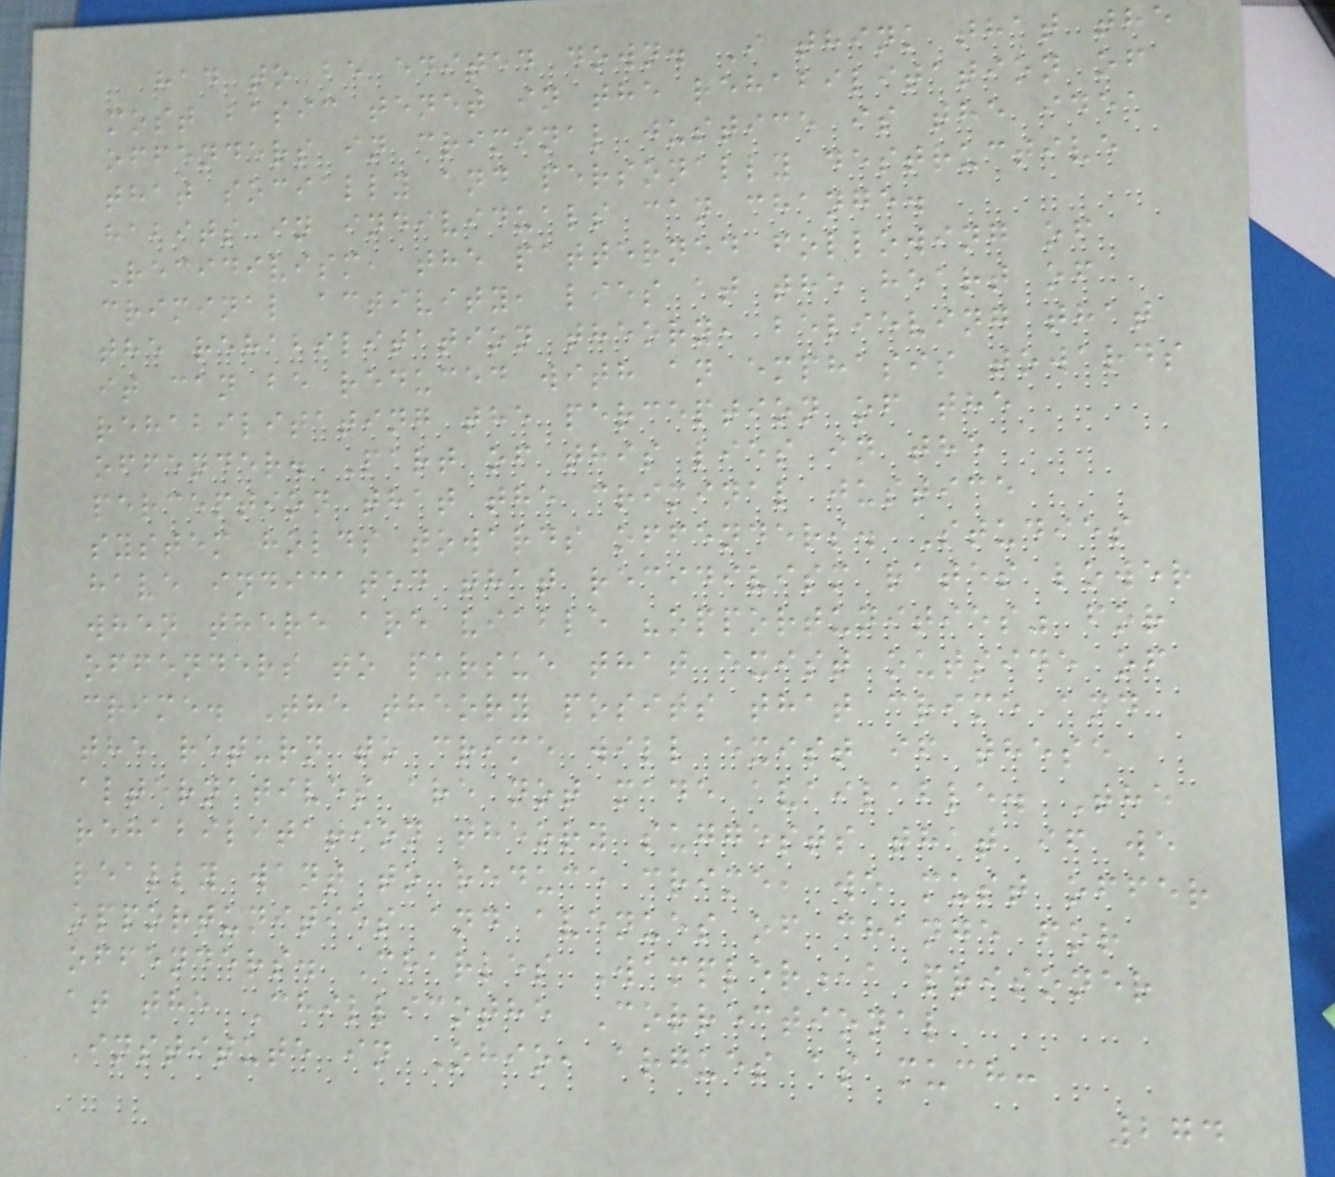had to be edited down. I think that the
most basic tenet in the rehabilitation of
offenders in criminal justice is the idea
that socially and personally destructive
habits in individuals can change.
Recidivism, the patterned following of
criminal activity, lies at the heart of
the rehabilitation theory, believing that
it can be reduced with an emphasis towards
rehabilitating the perception of the
offender. Part of this lies in the
perception that the criminal justice
system holds towards offenders. Studies
have indicated that recidivism rates lower
when there are viable "opportunities" for
offenders to pursue that exist outside of
crime. The theory posits that crime and
the return to crime will exist if these
alternatives are not made available. The
rehabilitation theory suggests that if we
really want to reduce crime, we must offer
opportunities and avenues of change for
offenders. Charles Wampler,a prisoner
at the Chillicothe Correctional
Institute in Ohio, argues as much:
274
